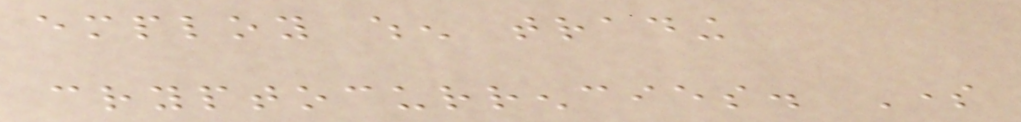employ when trading
cryptocurrencies. Some
